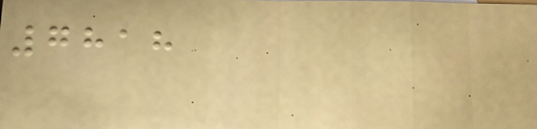7818
